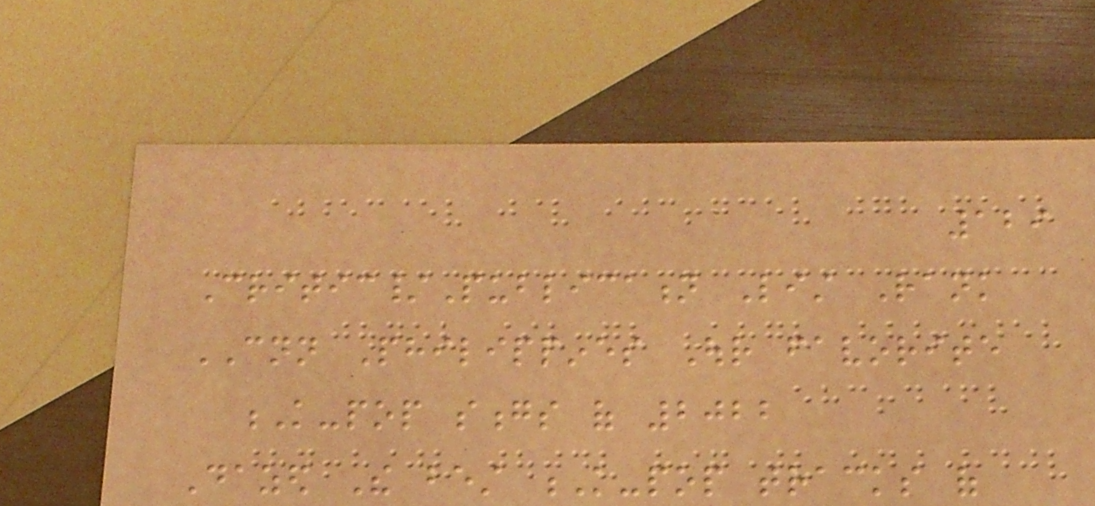129
Critic/Publication List Rank
CNN Philippines Our favorite
K-pop songs of 2022
Dazed The best K-pop tracks of
